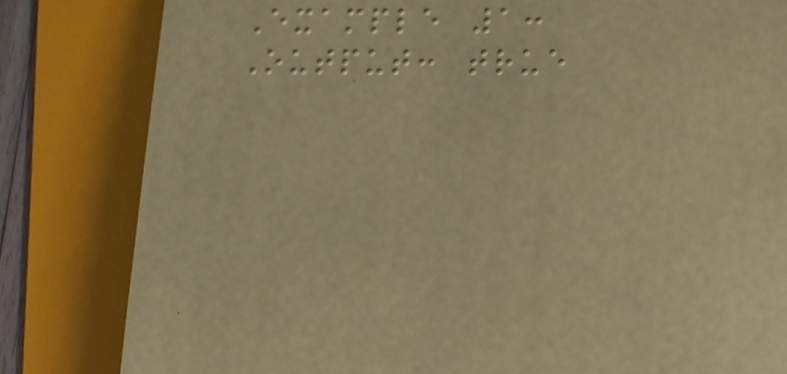Example 1:
Output: true
